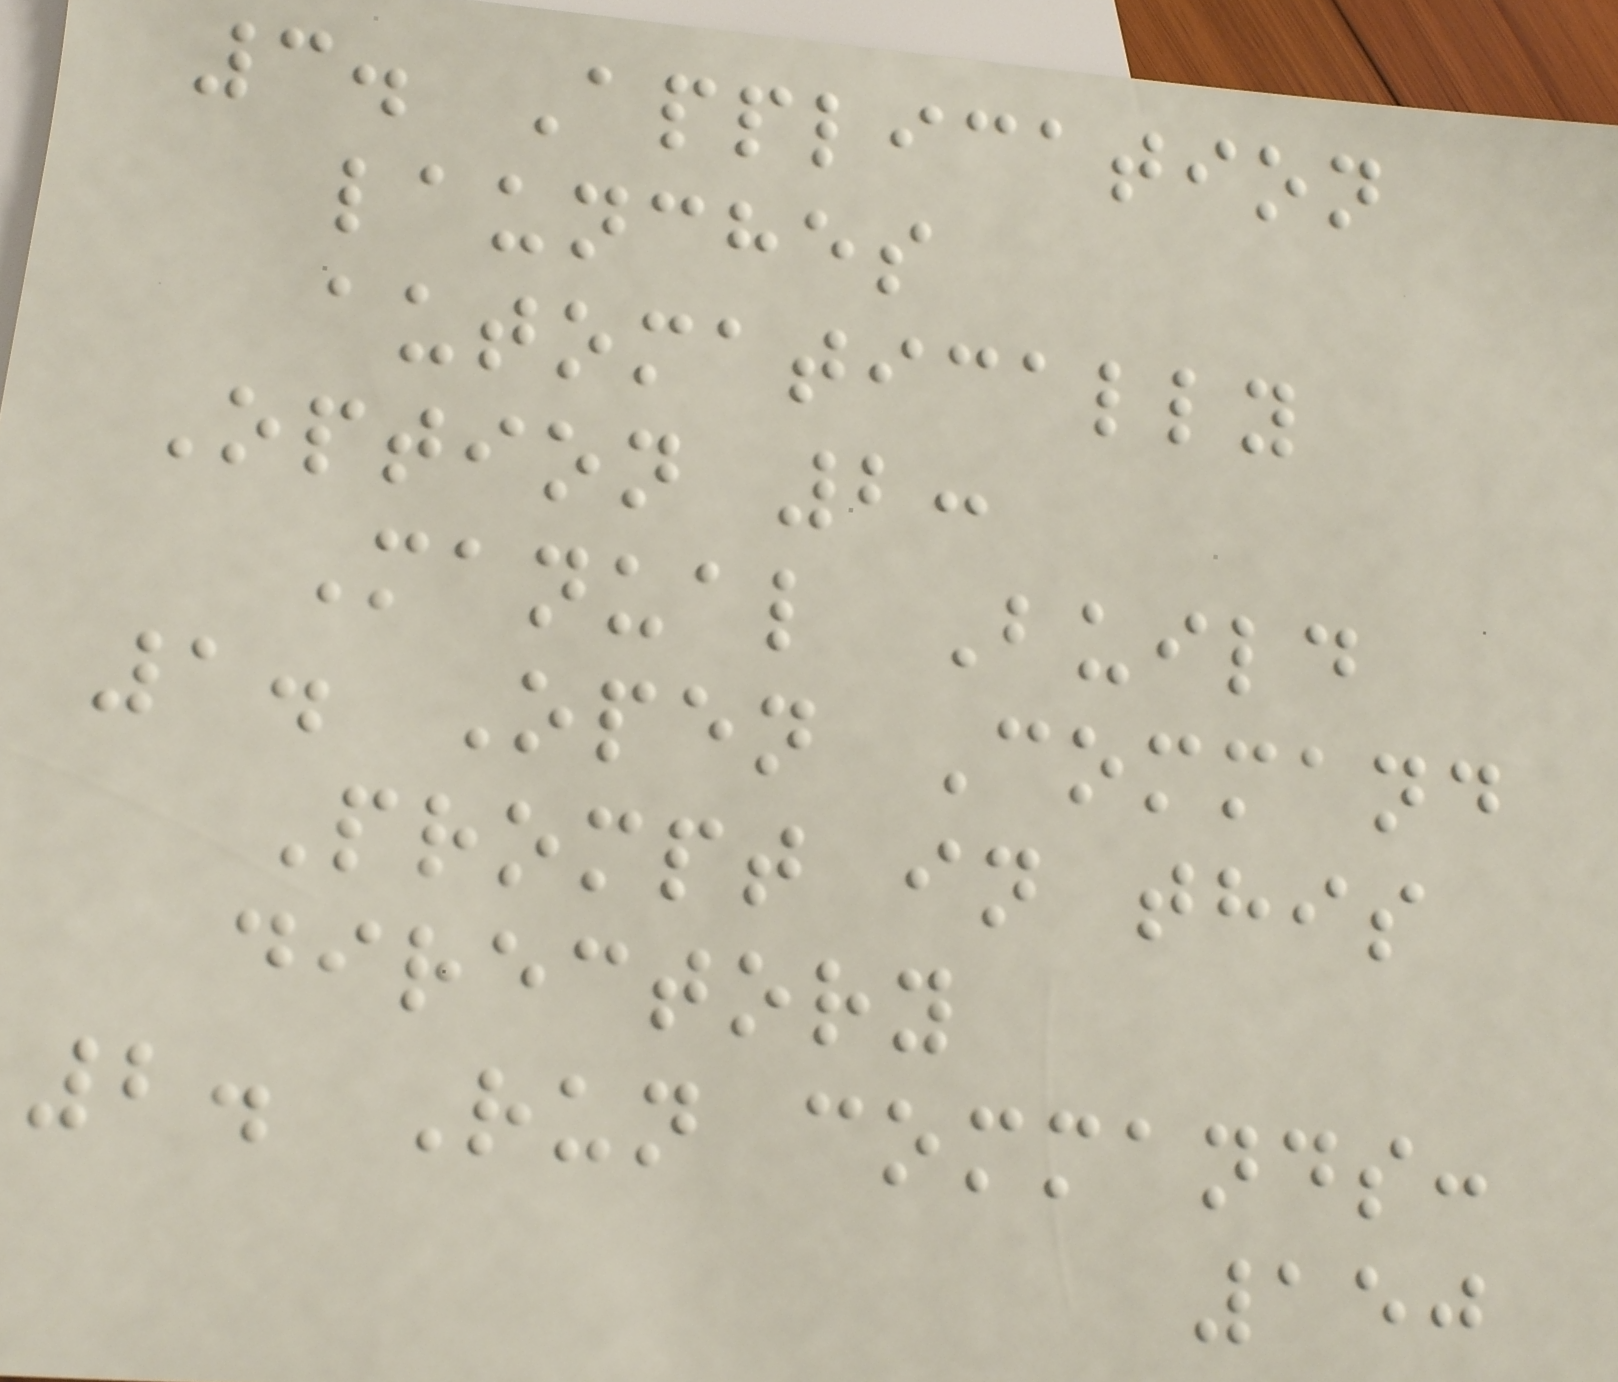3. Application
launches
automatically
Option 2:
Manual Build
1. Open Command
Prompt in this
directory
2. Run commands:
150
